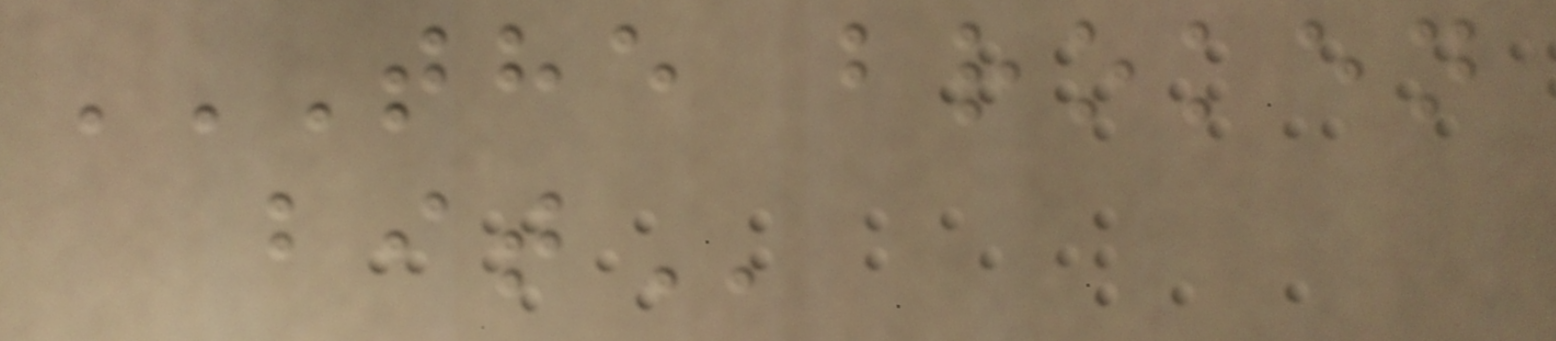THE BROKEN
BIT
